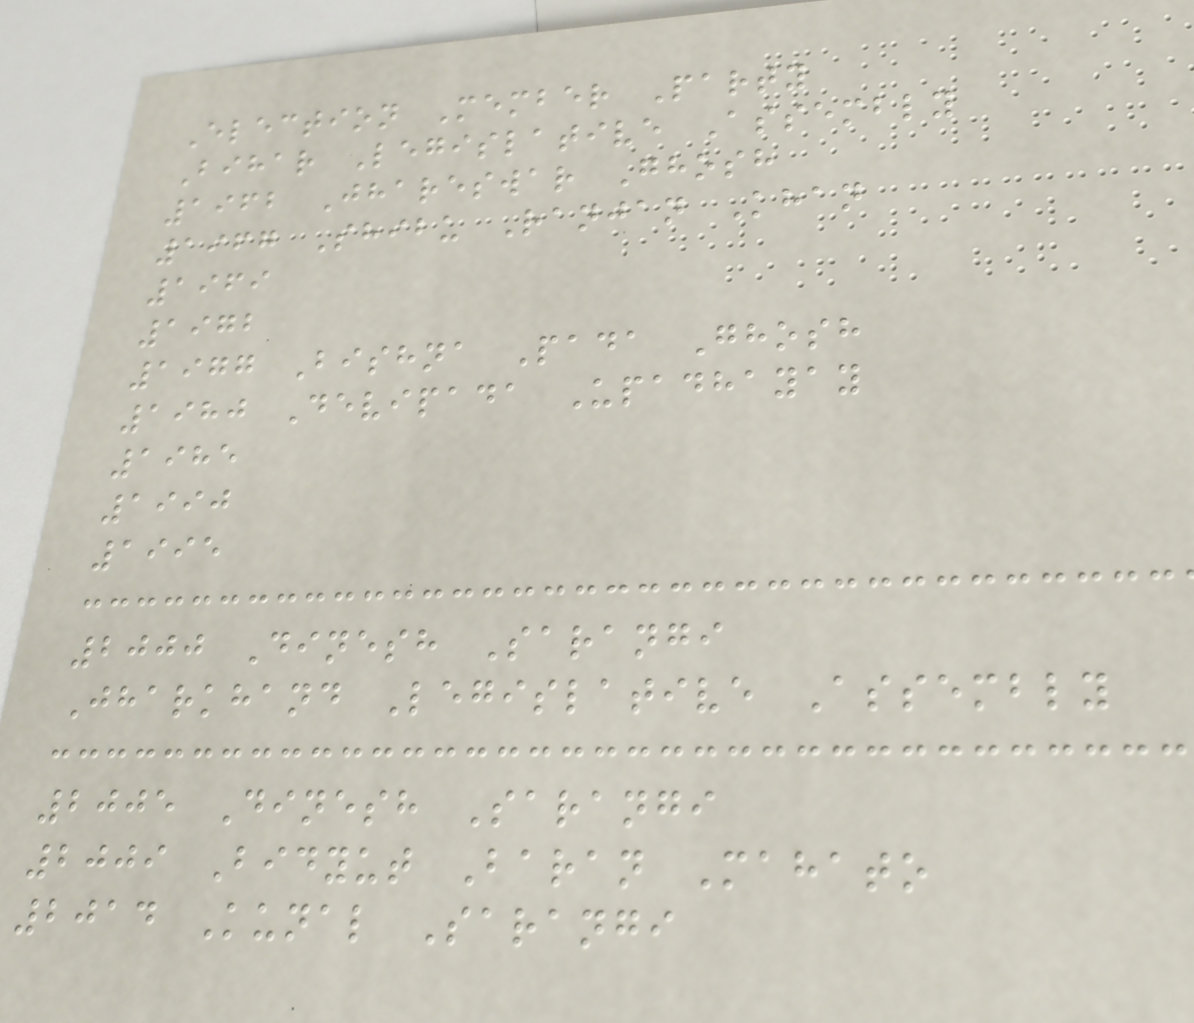Election Member Party
Bihar Legislative Assembly
1962 Jhareswar Ghosh
1967 Shibu Ranjan Khan
1969
1972
1977 Bishna Pada Ghosh
1980 Devipada Upadhayay
1985
1990
1995
2000 Dinesh Sarangi
Jharkhand Legislative Assembly
2005 Dinesh Sarangi
2009 Bidyut Baran Mahato
2014 Kunal Sarangi
